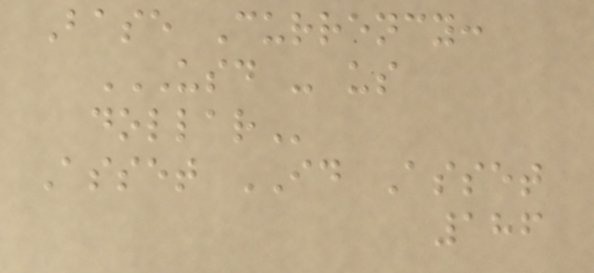Base Currency:
USD - US
DOLLAR
Asset ID Asset
186
